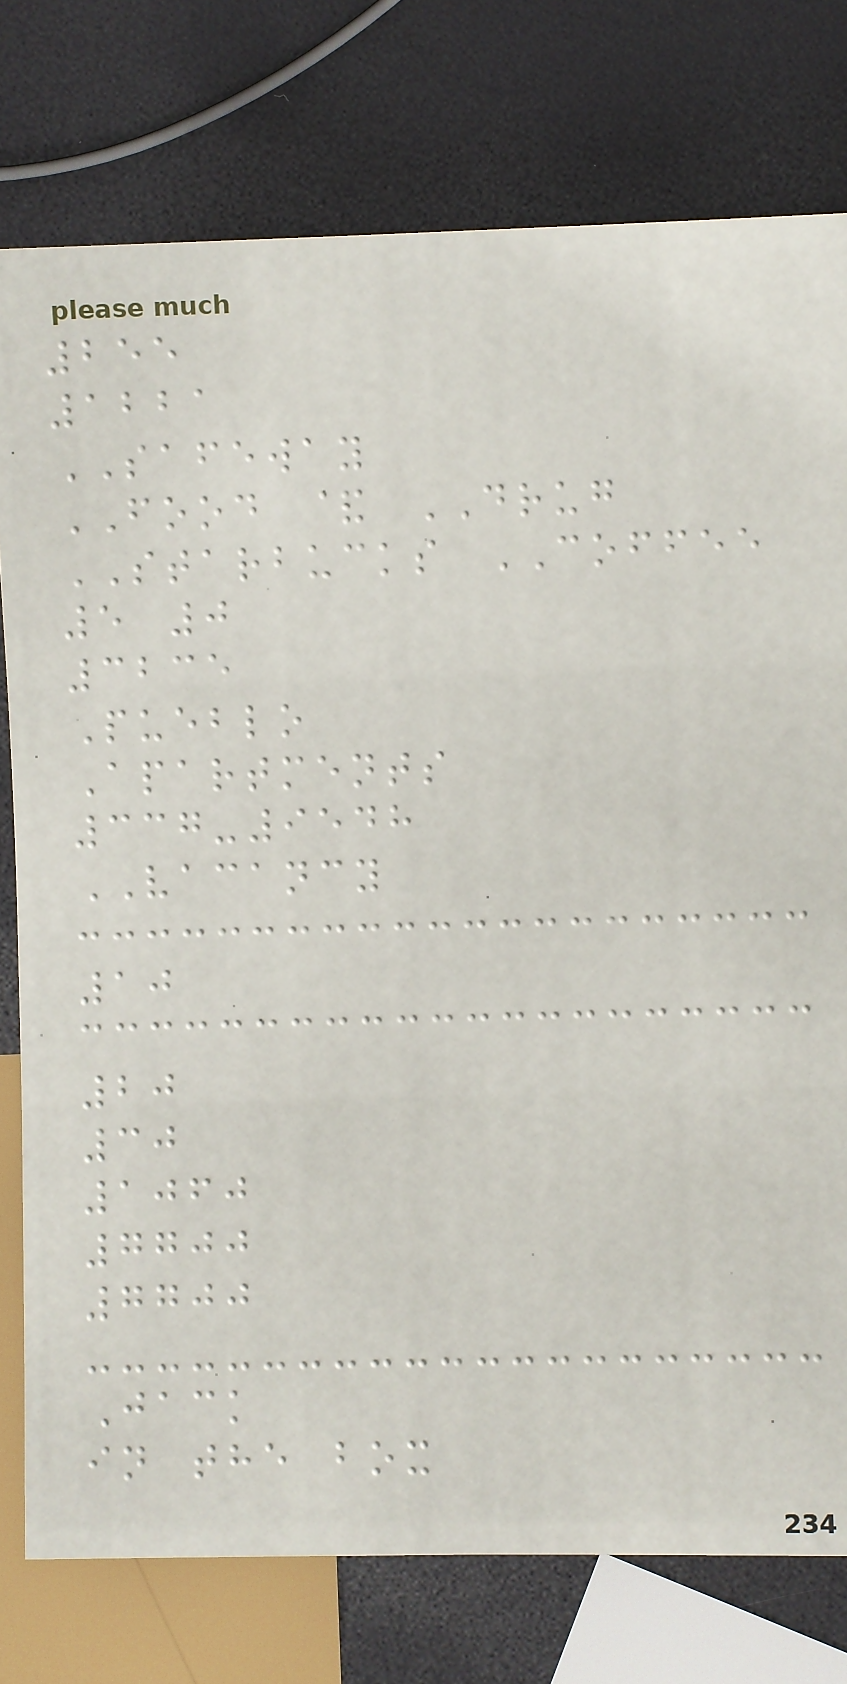255
1221
SAFEWAY
FOOD & DRUG
STARBUCKS COFFEE
5 0
3235
Pueblo
Apartments
337-9548
VACANCY
10
20
30
1060
7700
7700
Jack
in the box
